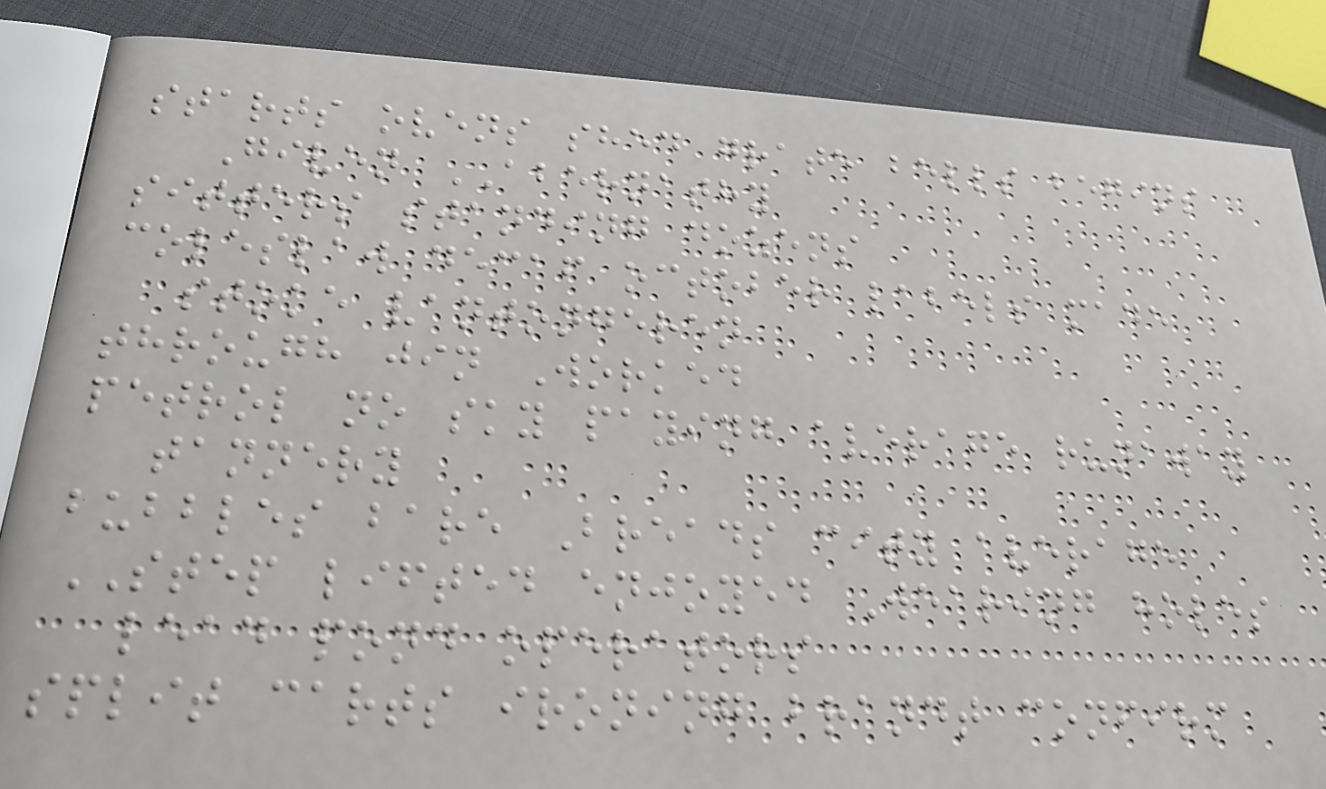starts ovens shed grate bells begins
Given ABERNATHY
sitters standing dozens
coleslaw decaf october labels made
stoke vantongeren
through jin Worked
petrol no sky paying average runaway
tannery
bubbles bare Breads city average
STEP lifted enjoyed Wearing holes
lead pond operators
split carts ironing brandt confirm
